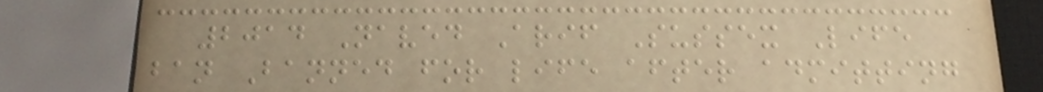2014 Naved Arif Sussex Life
ban Banned for life after admitting
